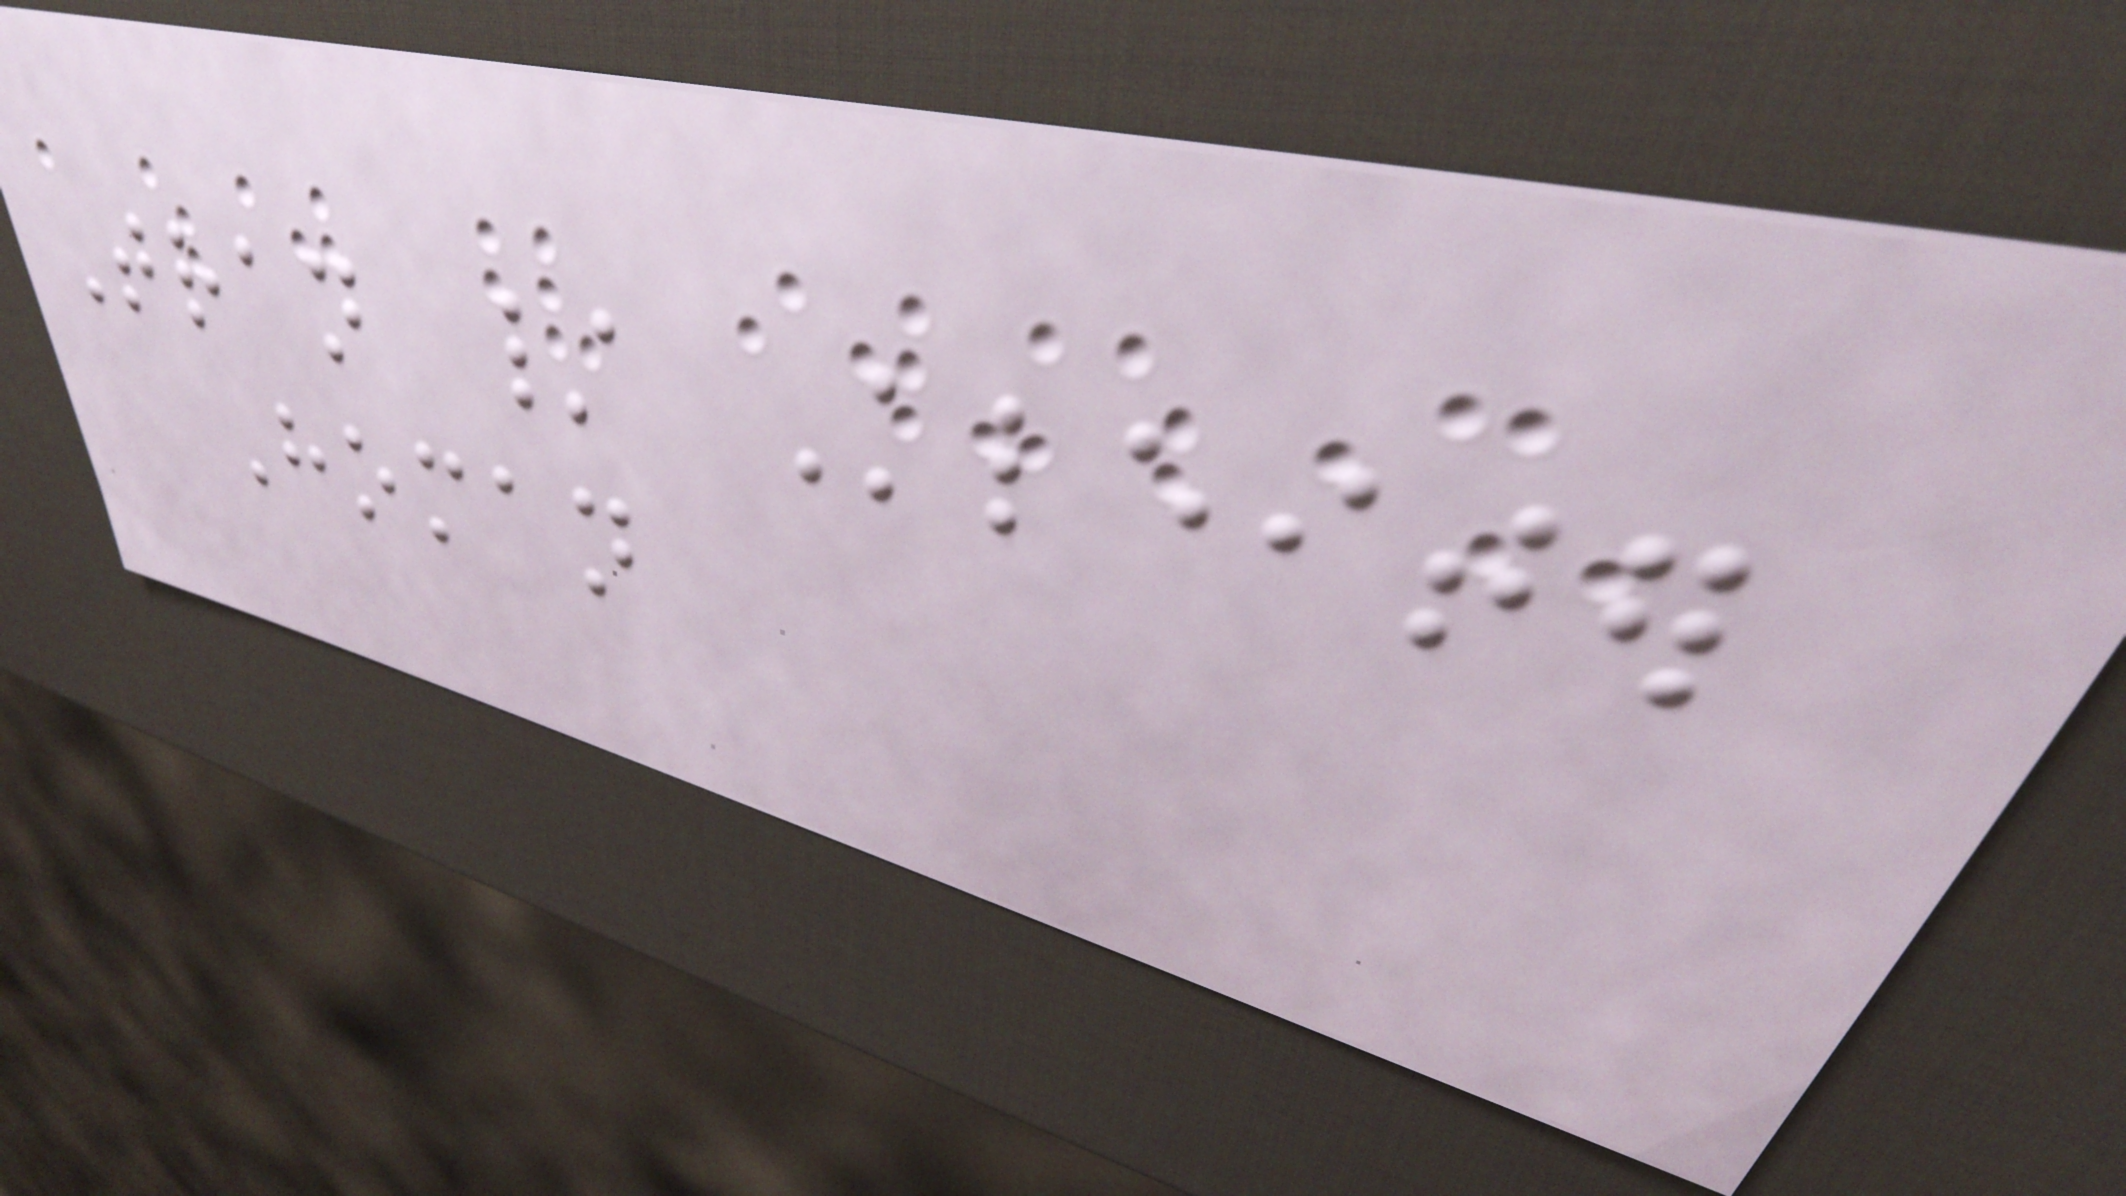Tran / Kleiter
Homan
